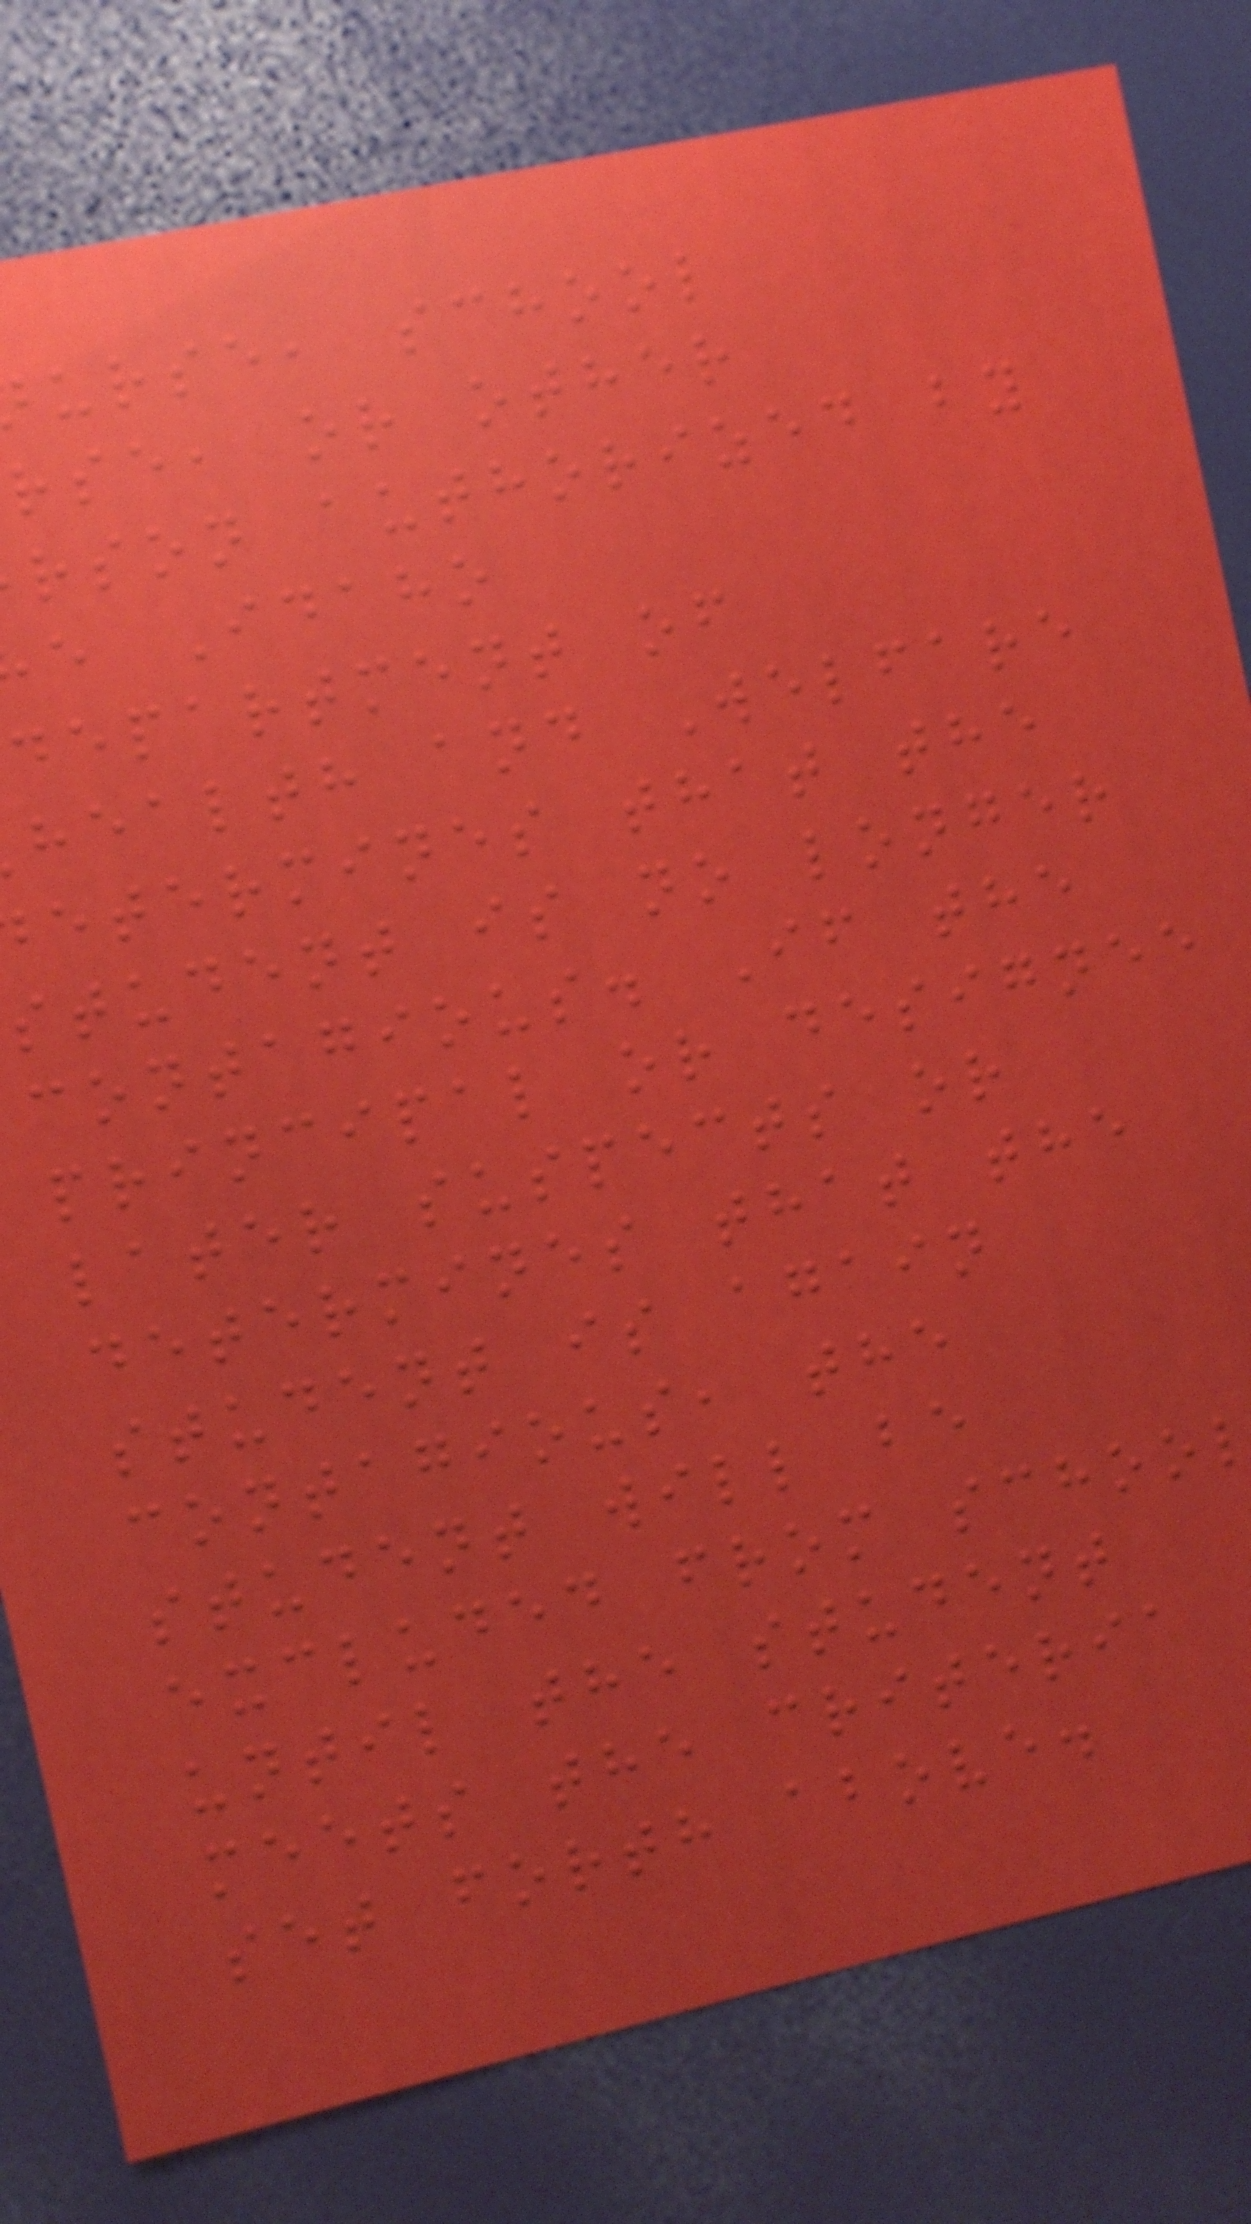urse, school
rse, or other
rson authorized by
e Idaho
department of
health and Welfare
etermines that the
student is no longer
contagious. If the
principal or designee
later suspects or
determines that the
student is again
contagious, the
student will be
excluded from schoo
until the student
meets the criteria
set forth above.
